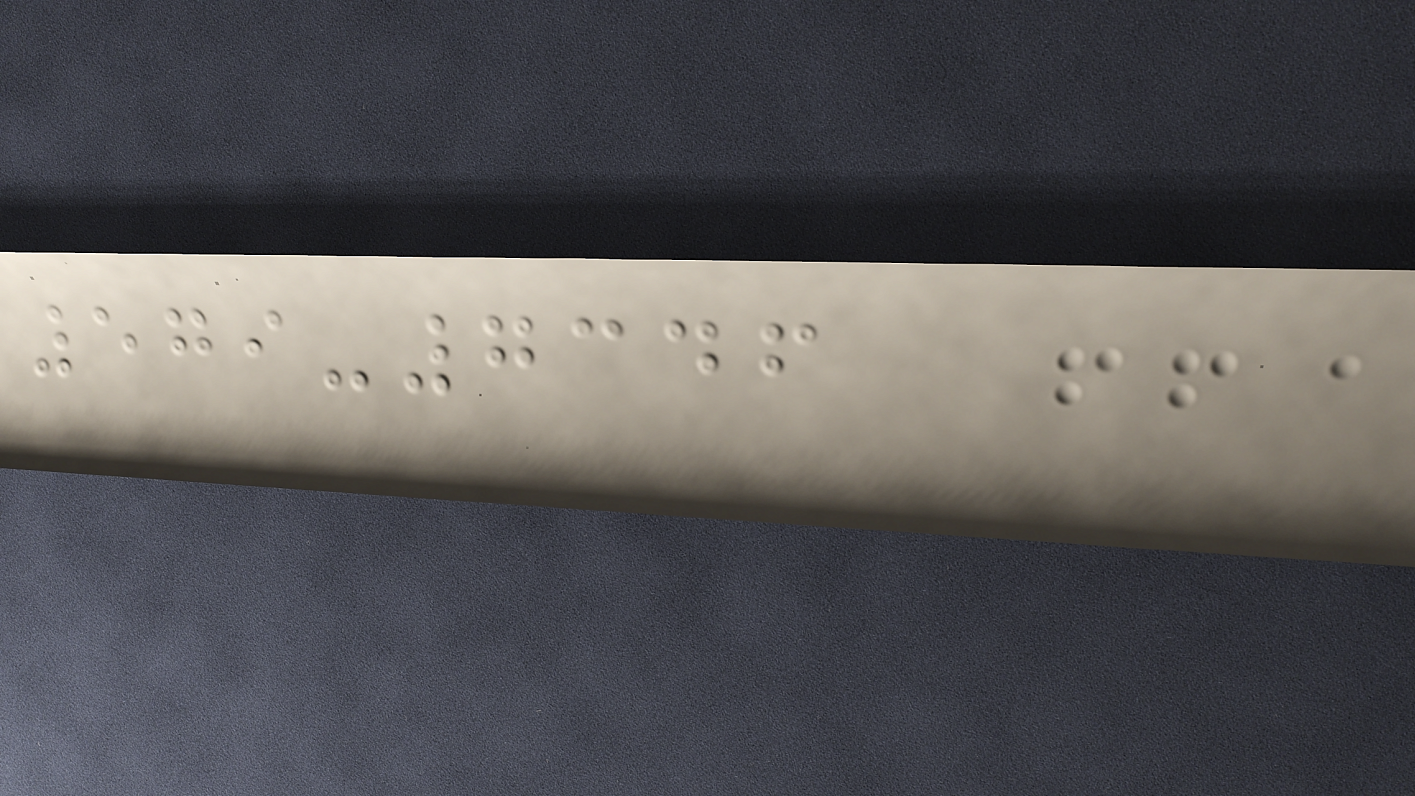579-7346
